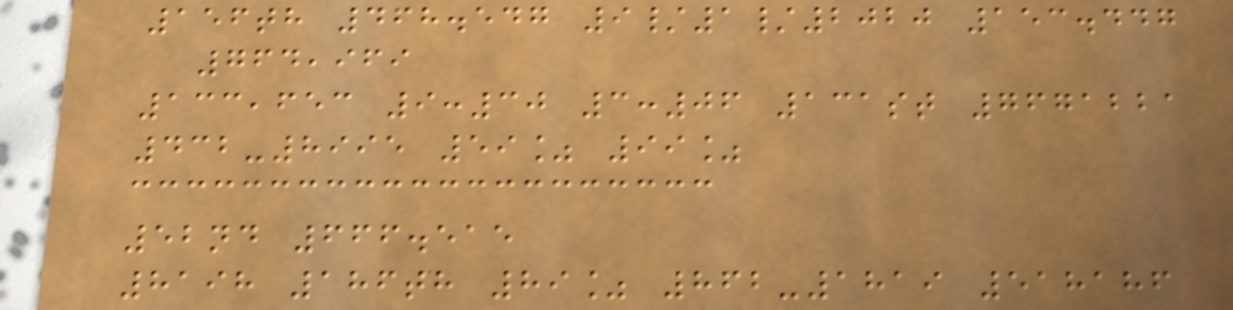156th 468.547 9/1/2020 153.447
764,969
133,653 9:30 3:06 131st 7671221
432-8995 59% 99%
52nd 666.515
8198 186th 89% 862-1819 518186
